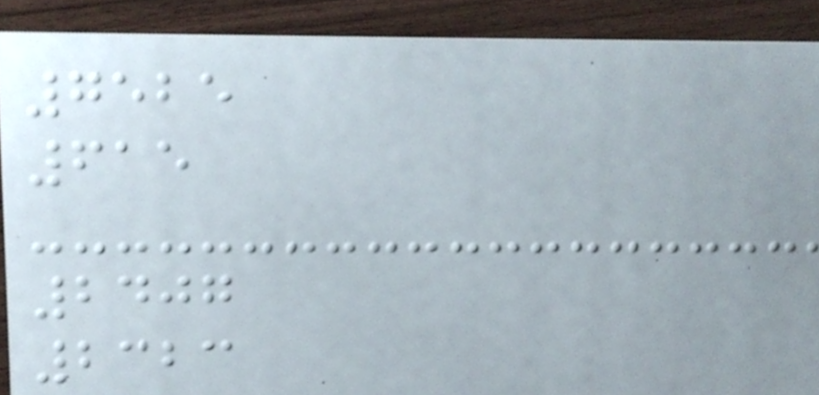7525
615
2407
2323
